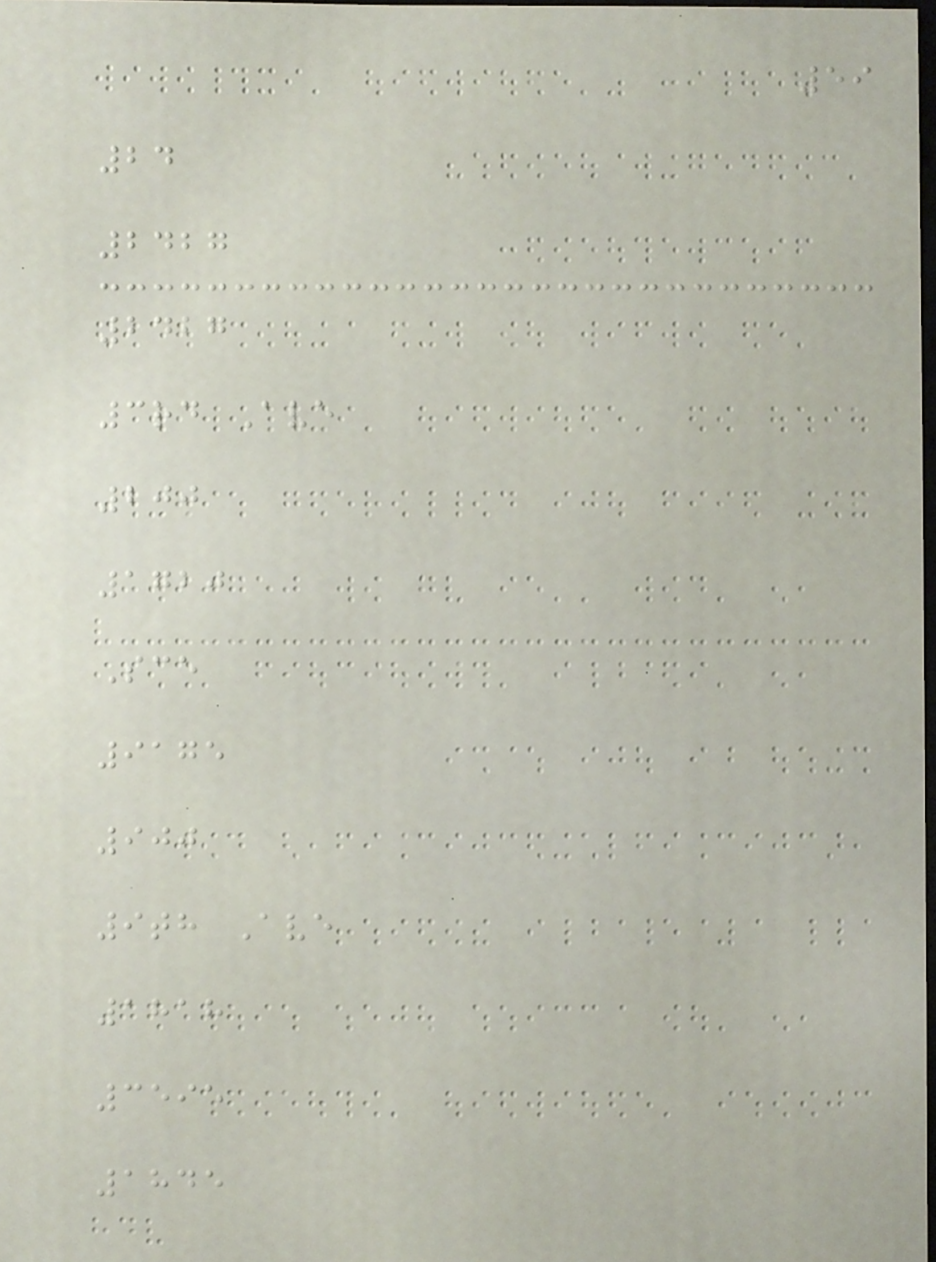59
24
2427
2427
3rd Ave
200
1720
Sce
9175
900
9th Ave
1818
3595
1845
